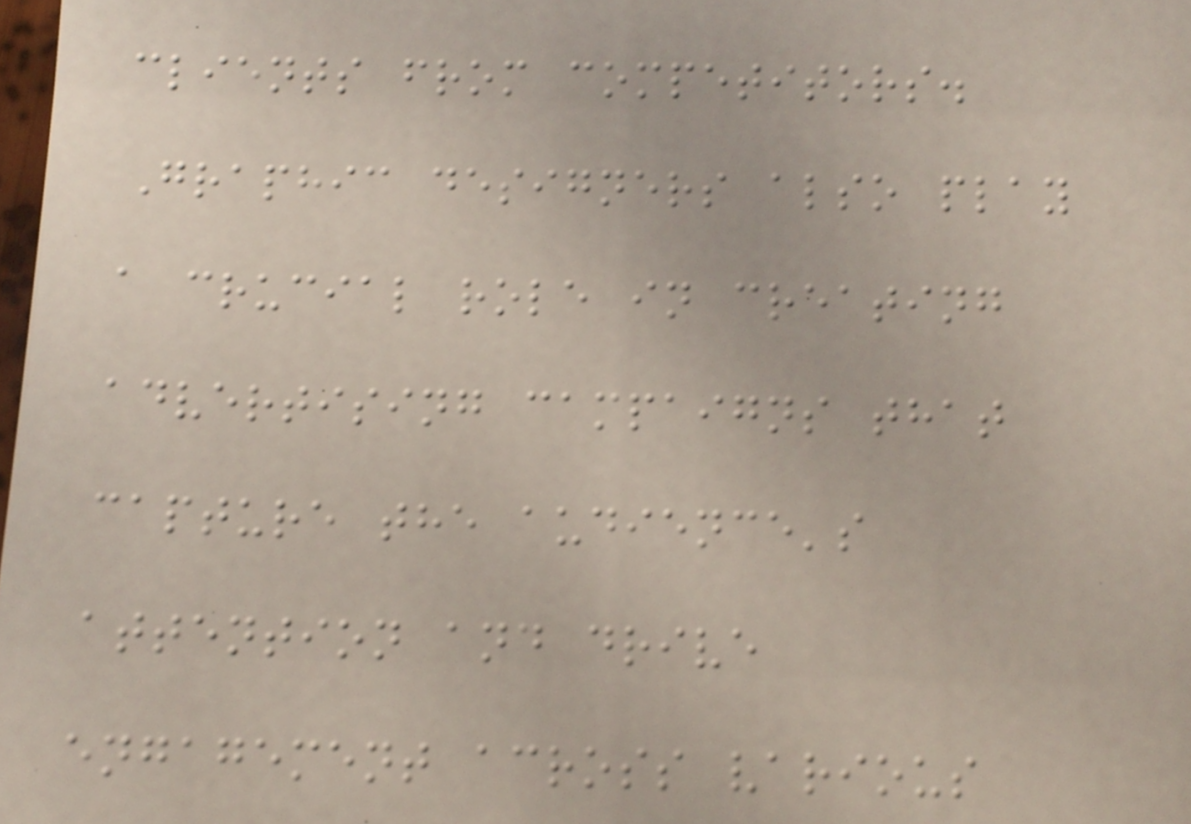clients from competitors.
Graphic designers also play
a crucial role in creating
advertising campaigns that
capture the audience's
attention and drive
engagement across various
